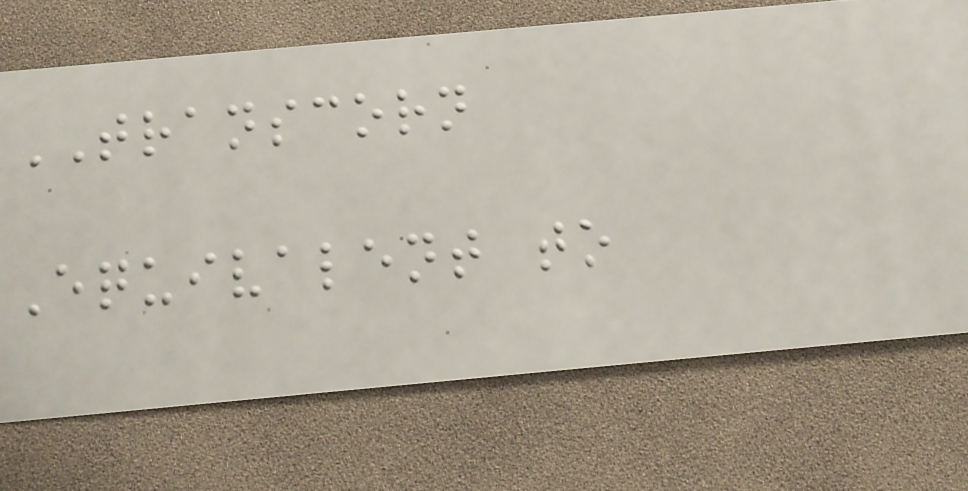TRANSCORN
Equivalent to
